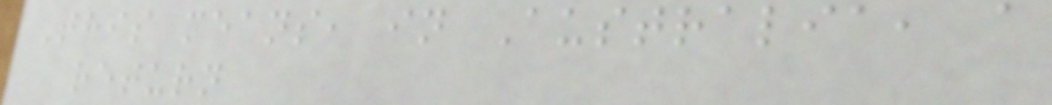This means, in Australia, a
return
